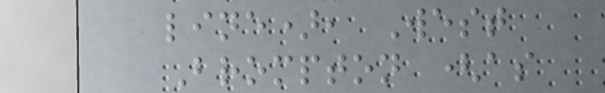line), West
Brompton (as
